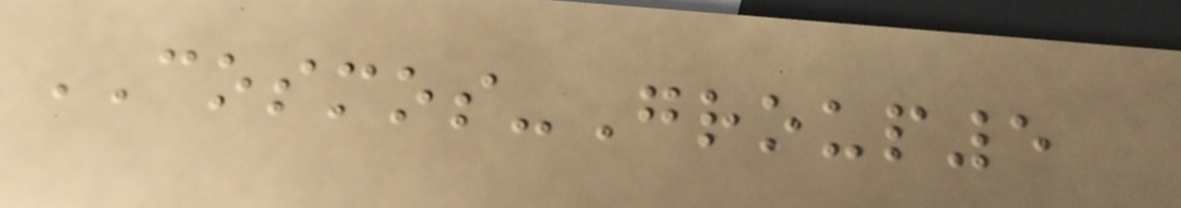COSMOS-Group5
